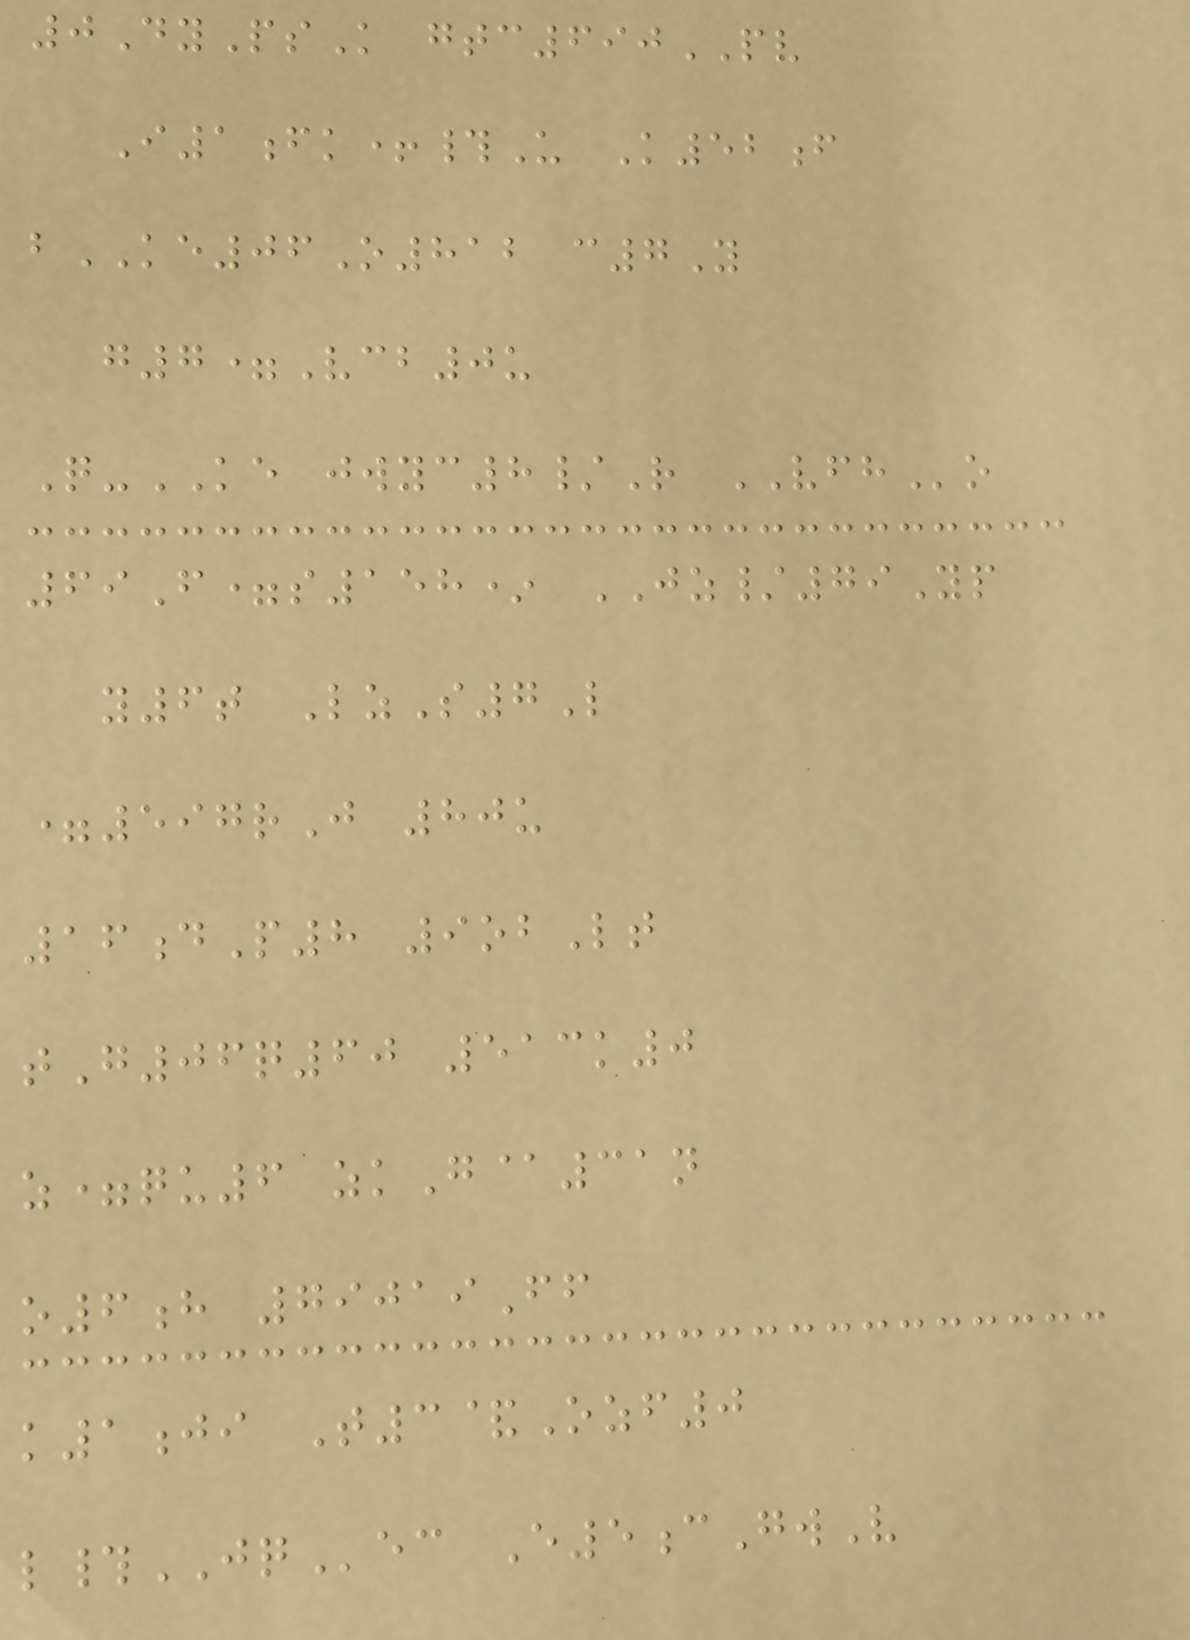0DyPsK gtc690PV
I1fk+#U K52f
bKE06O812 c7Y
g7=Vcb0u
Q-KE jwyc8/R VFHo
69F=s158* JZ/79Yp
y6t LzS7L
=597rJ 80u
16dP8 9obLt
tG06q60 513k0
z=qu6 zkG@31n
o6h 79019Ff
k1ji T3&Ozf0
l#JQec E5cGwV
